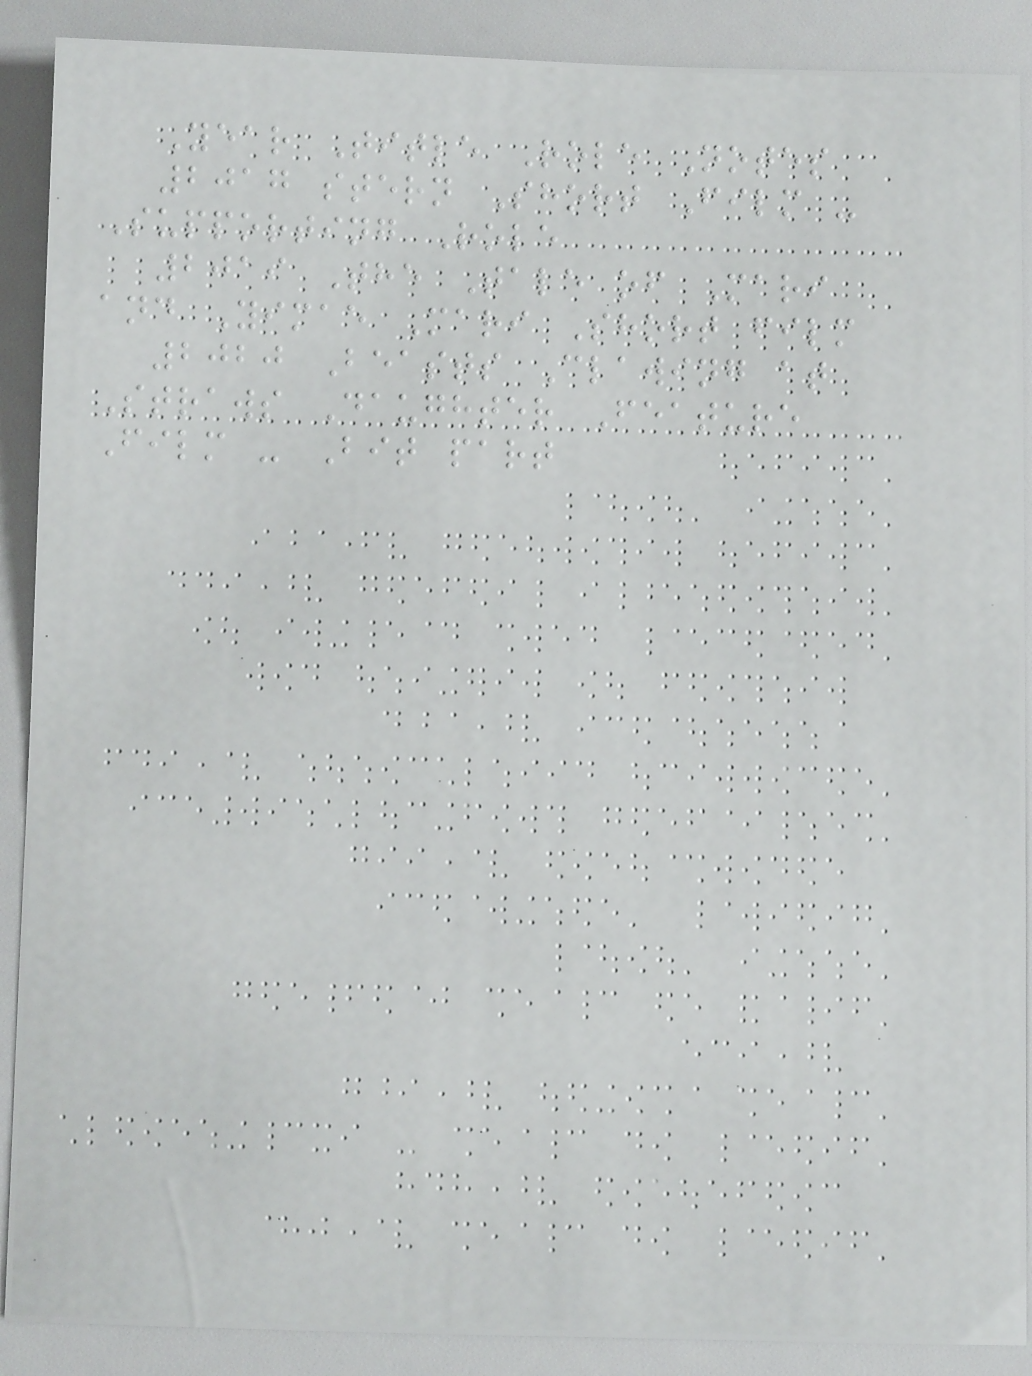Year Title Role Notes
2017 stern Short Film -
Supporting Role
2019 The Tale of Mari
and Yimae Mari Short film
2020 Beasts Clawing at
Straws Daughter Feature
Film - Bit part
